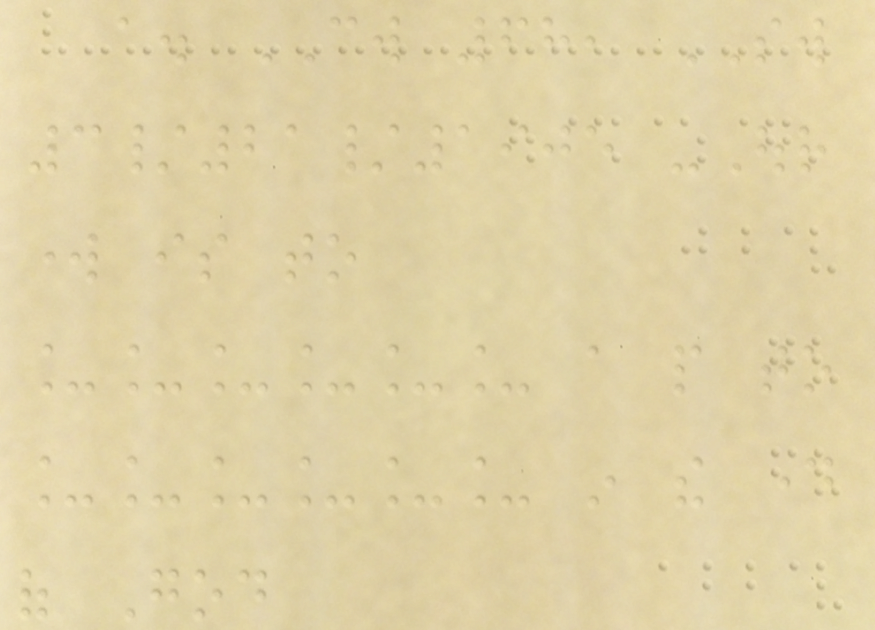a. CW 68, SW
3/21/1905 -Our
work is to
______ a people to
______ in the day
of God
